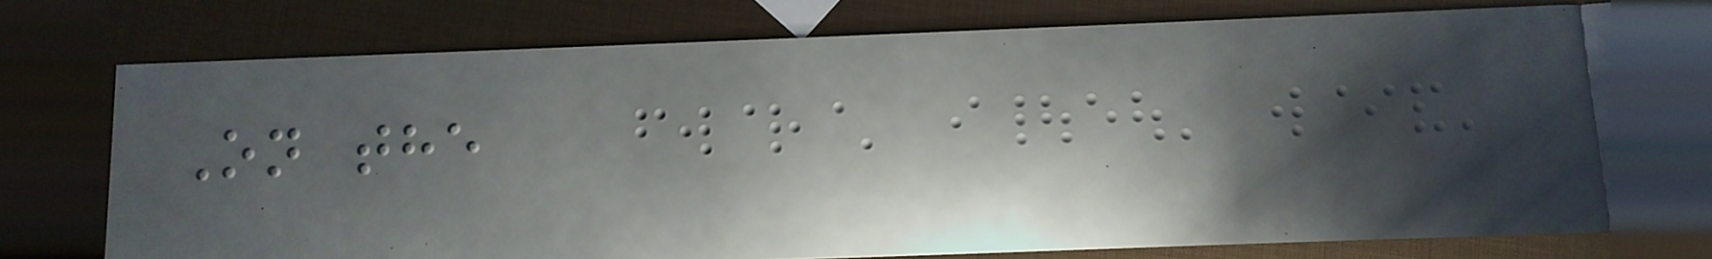On the
